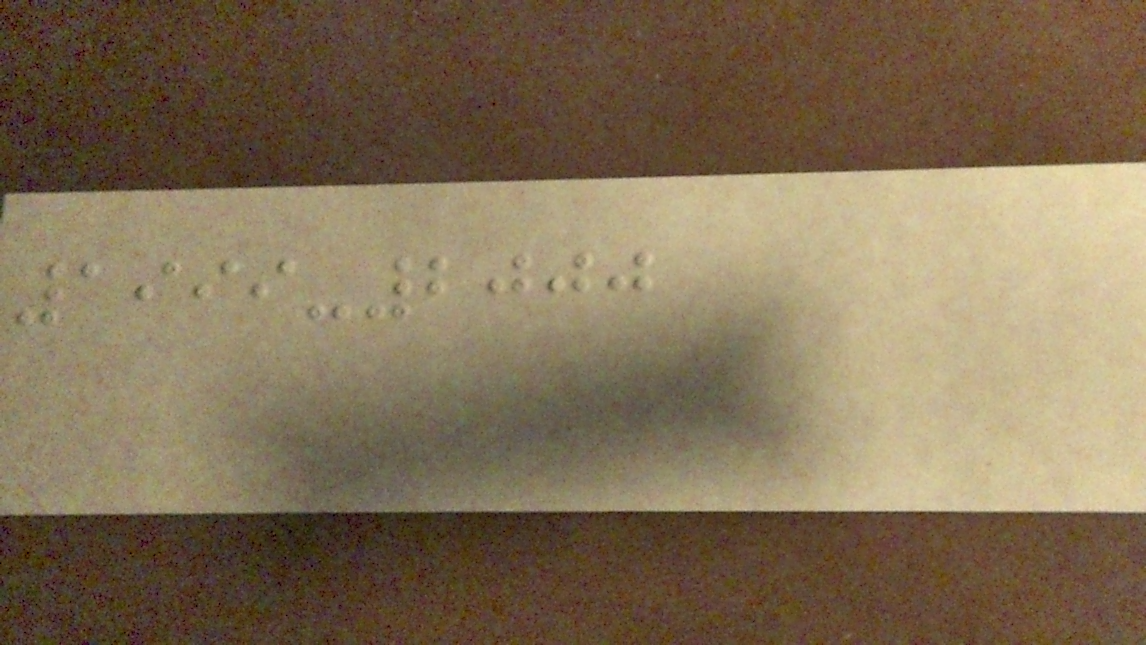1999-2000
